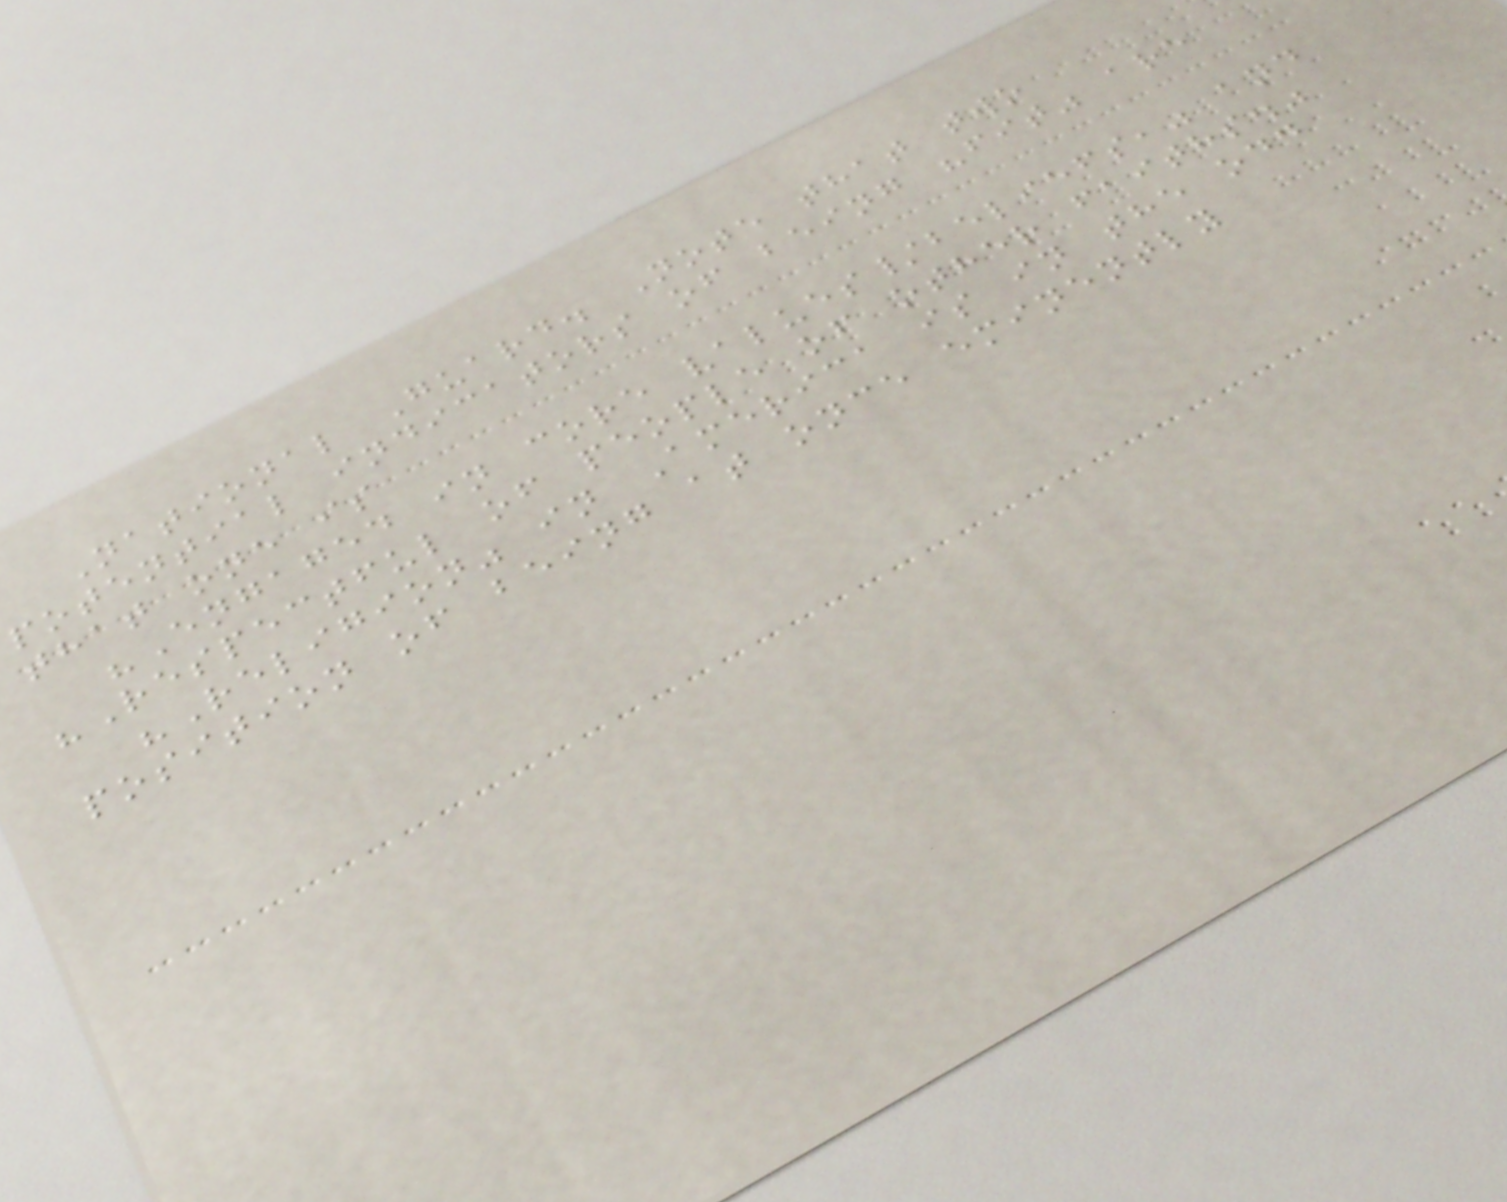National Guard. Note that two
potential indicators of being "fit" are
that one is
"Engaged in core values/beliefs," and
"Respectful of people of other faiths."
"Religion" in America is in the odd
position of being at once eminently
